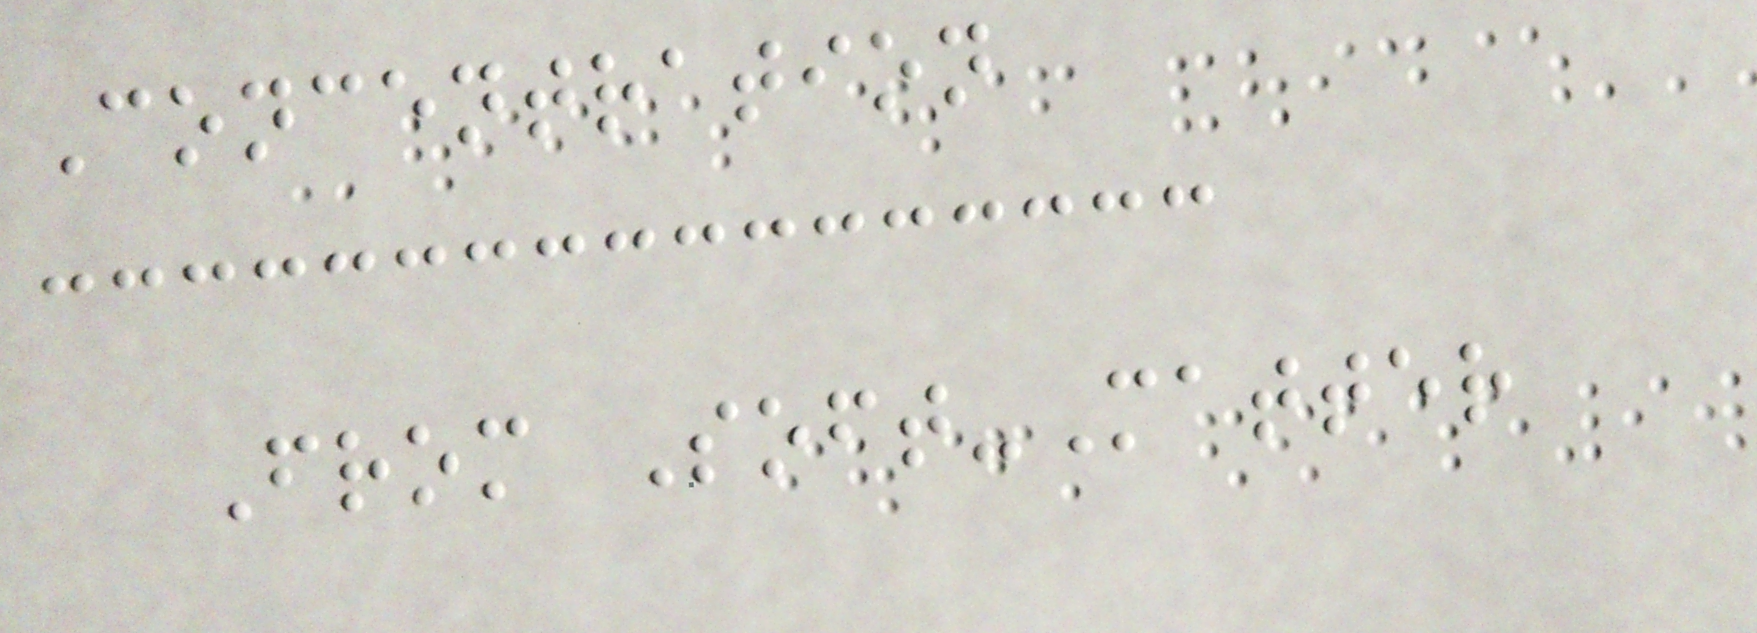Concentration
From Soft-Matter
